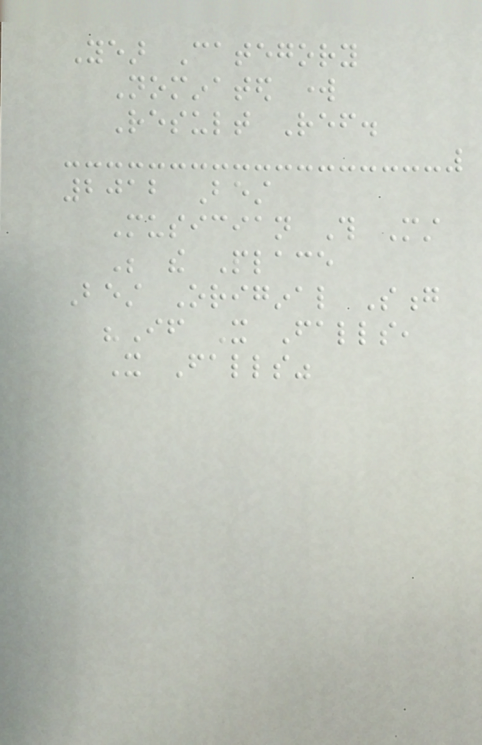Year Category
Nominated work
Result Ref.
2012 Best
Musician This Must
Be the Place
Best Original Song
"If It Falls,
It Falls"
